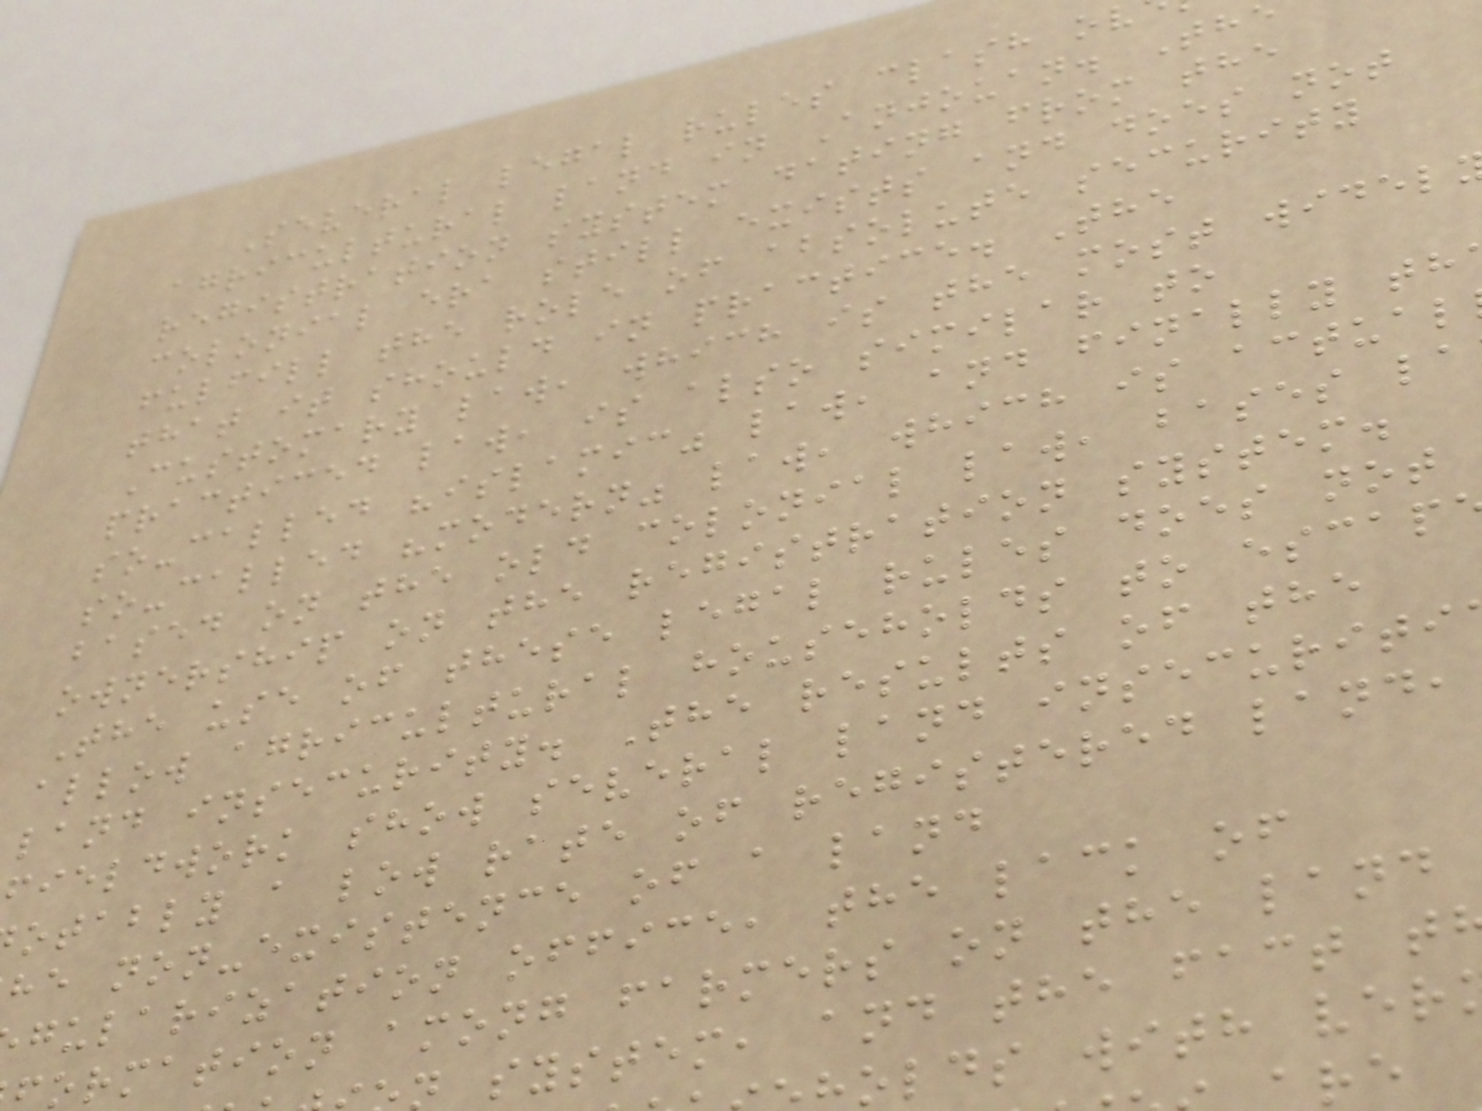Several legal rules clash ov
agricultural land in Anjouan. Th
registration system dating from the
colonial era still exists and does not
fulfill the role of absolute security
that it should in practice. The
Customary law, which is the most widel
practiced law, is also similar to
so-called "islamic" law, and finally th
so-called "modern" law, which is actual
based on the old colonial law, bases la
ownership on the registration system.
The use of these legal rules does not
allow agricultural households to escap
land insecurity. The results of the
fieldwork show several land insecuriti
otably a low rate of registered land,
he non-existence of a land
gularization office, the lack of
ormation among farmers on the land
system, and the fact t
olds with ver
